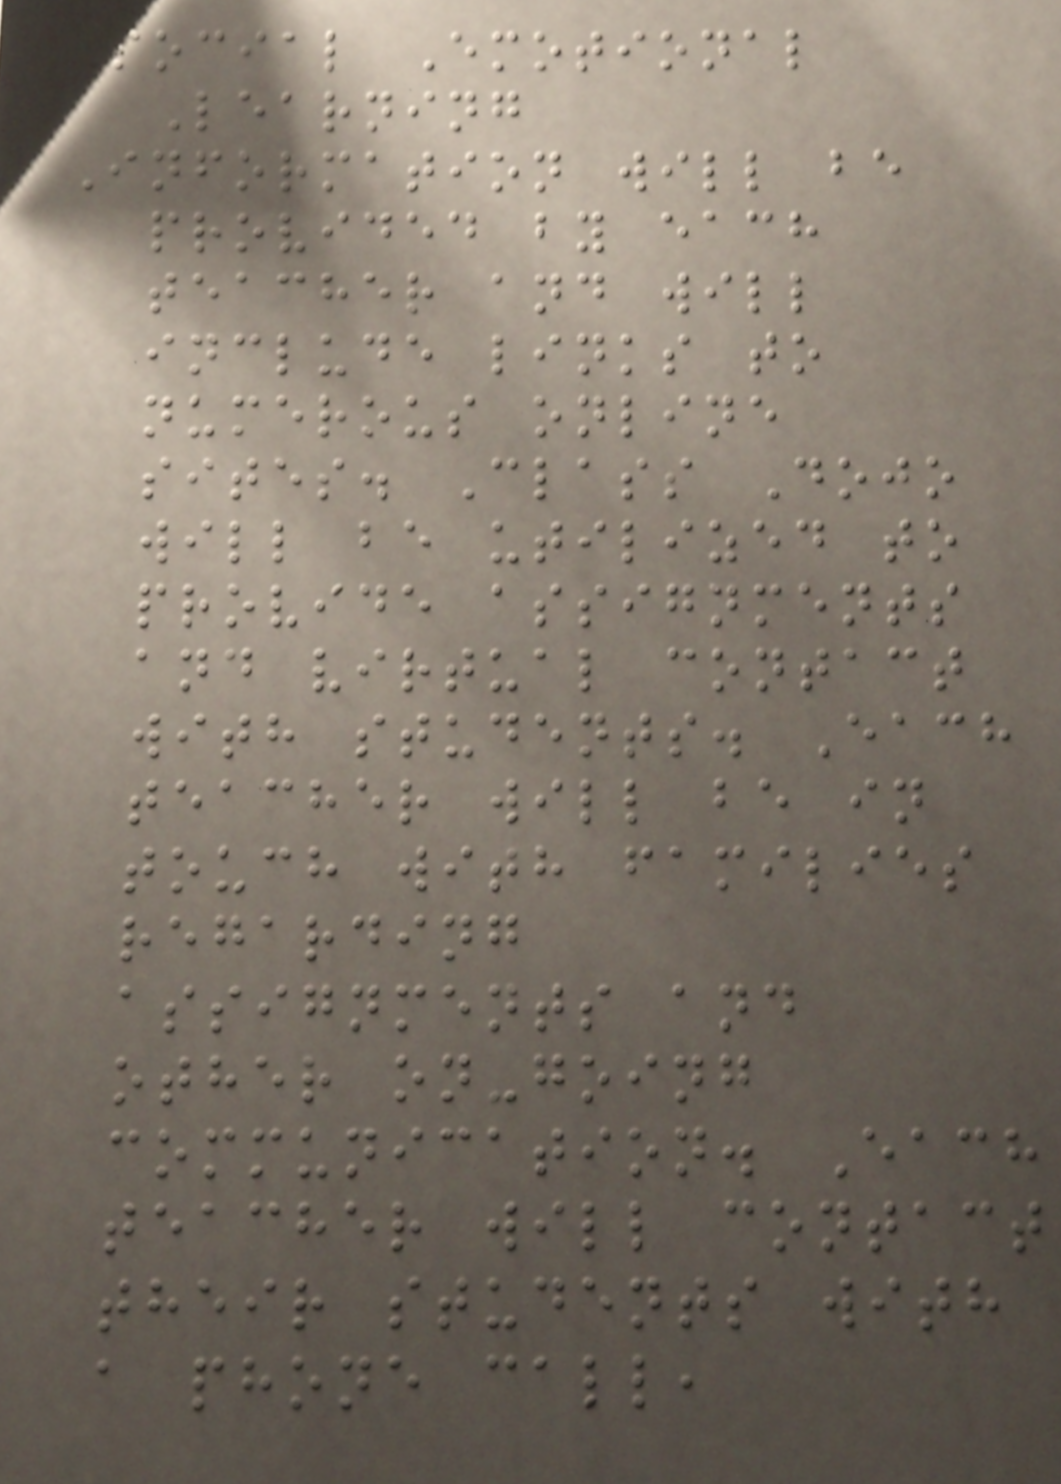Social Emotional
Learning
Information will be
provided by each
teacher and will
include links to
numerous online
sites. Class Dojo
will be utilized to
provide assignments
and virtual contact
with students. Each
teacher will be in
touch with families
regarding
assignments and
other on-going
communication. Each
teacher will contact
their students with
a phone call,
